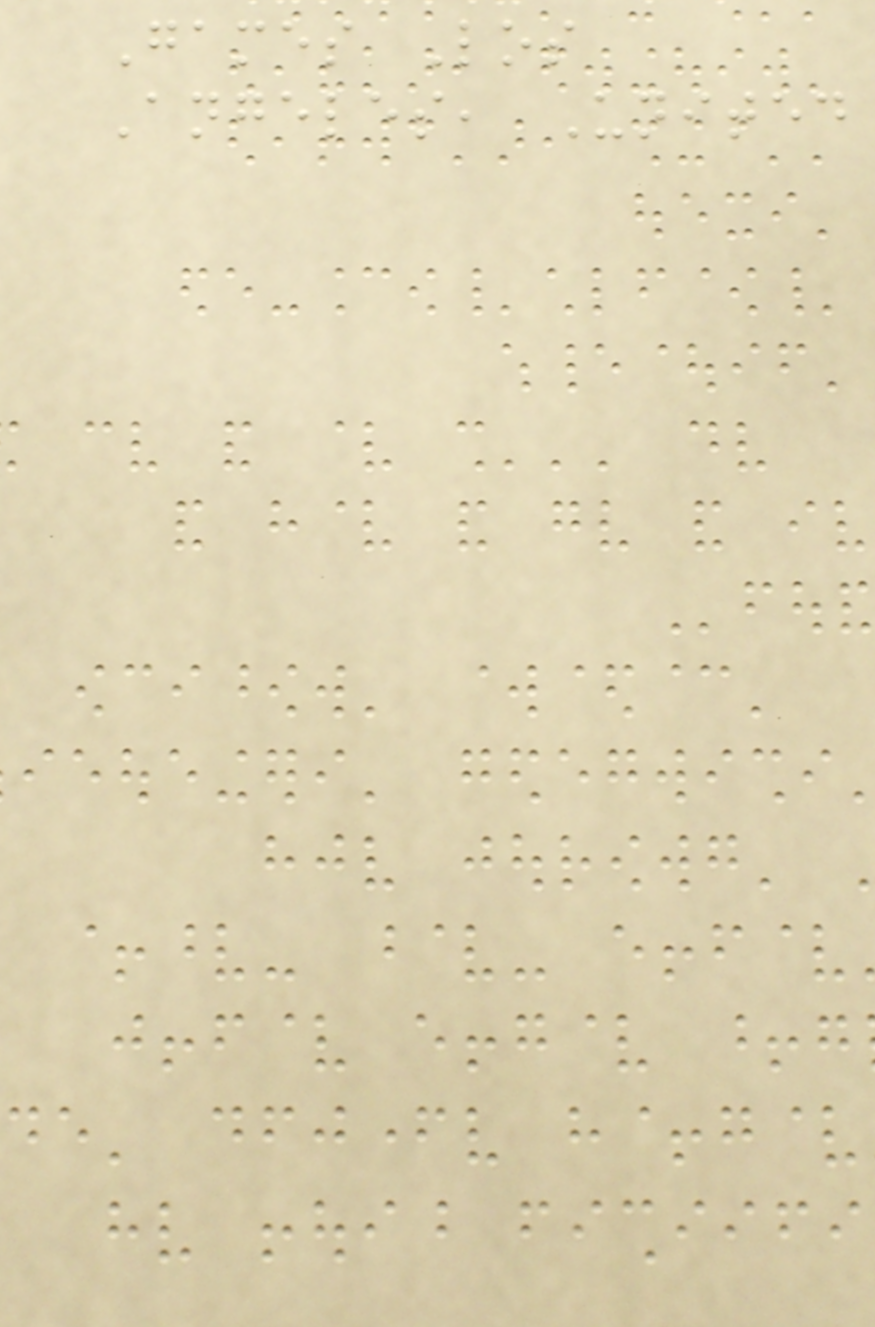Games Los
Angeles, United
